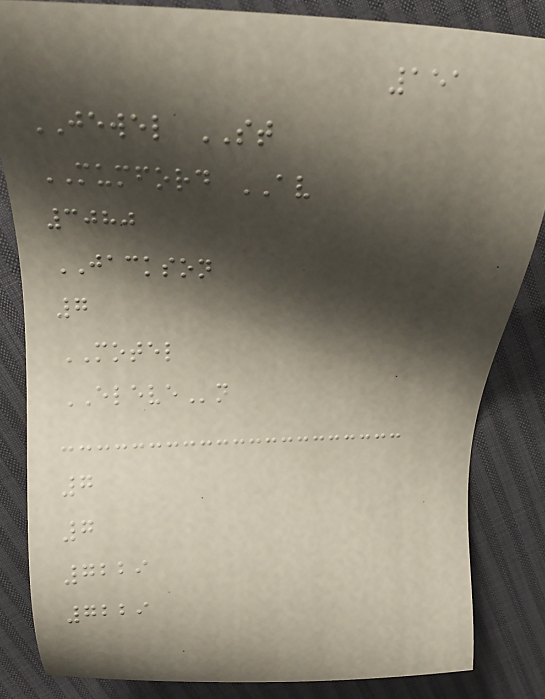151
JEWEL ST
MUMFORD AV
3080
JACKSON
7
MOTEL
ELEVEn
7
7
7229
7229
